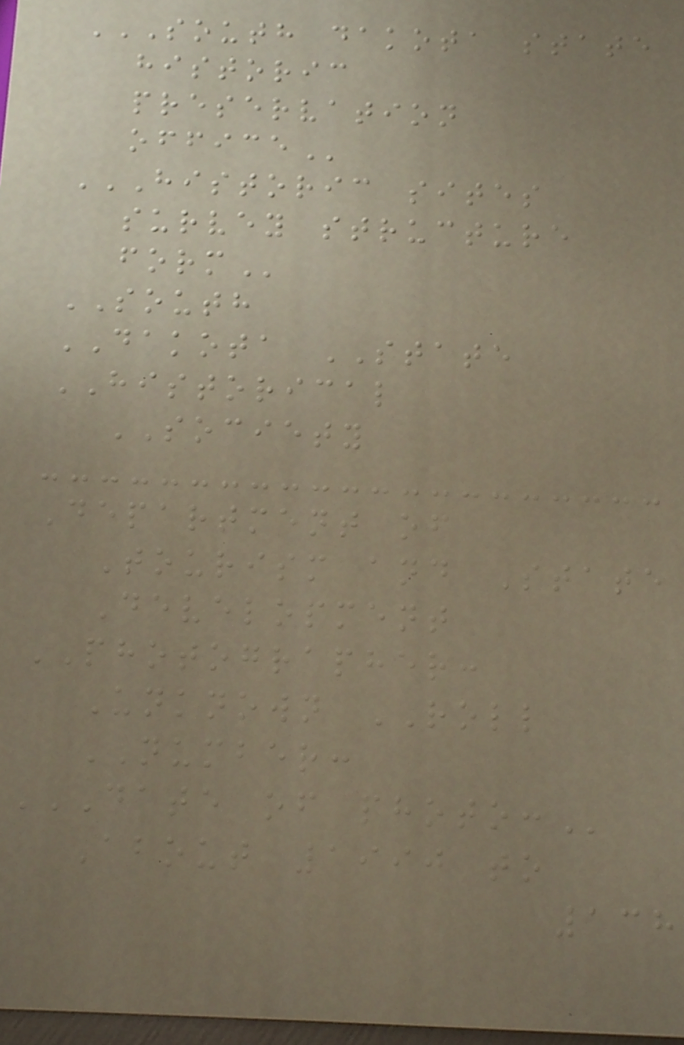SOUTH DAKOTA STATE
HISTORIC
PRESERVATION
OFFICE
HISTORIC SITES
SURVEY STRUCTURE
FORM
SOUTH
DAKOTA STATE
HISTORICAL
SOCIETY
Department of
Tourism and State
Development
PHOTOGRAPHER:
Unknown ROLL
NUMBER:
DATE OF PHOTO:
About 1990 to
138
